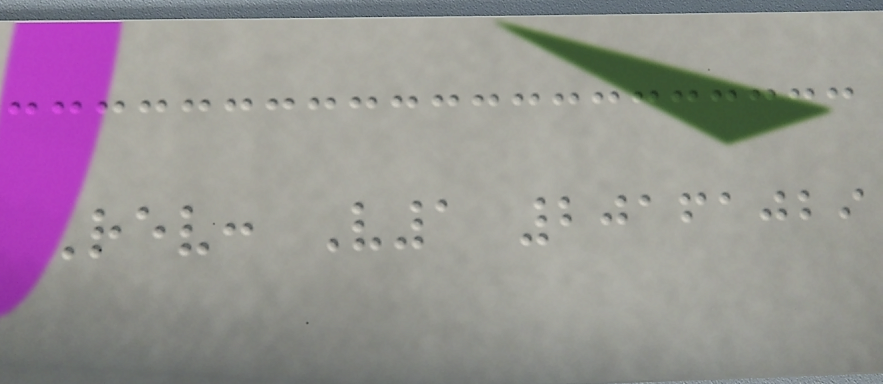Rev: V1 20161029
